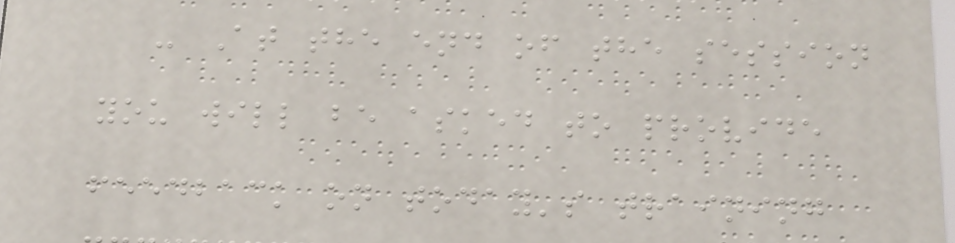- At the end of the session
you will be asked to provide
feedback on today's training
